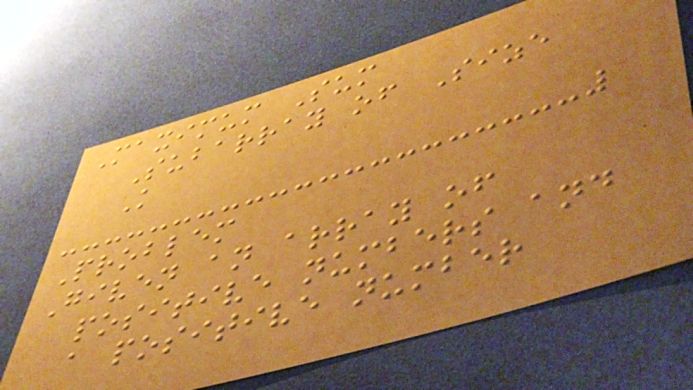Maximum Sum
Subarray of Size
K
Problem
Given an array of
positive numbers and
a positive number
